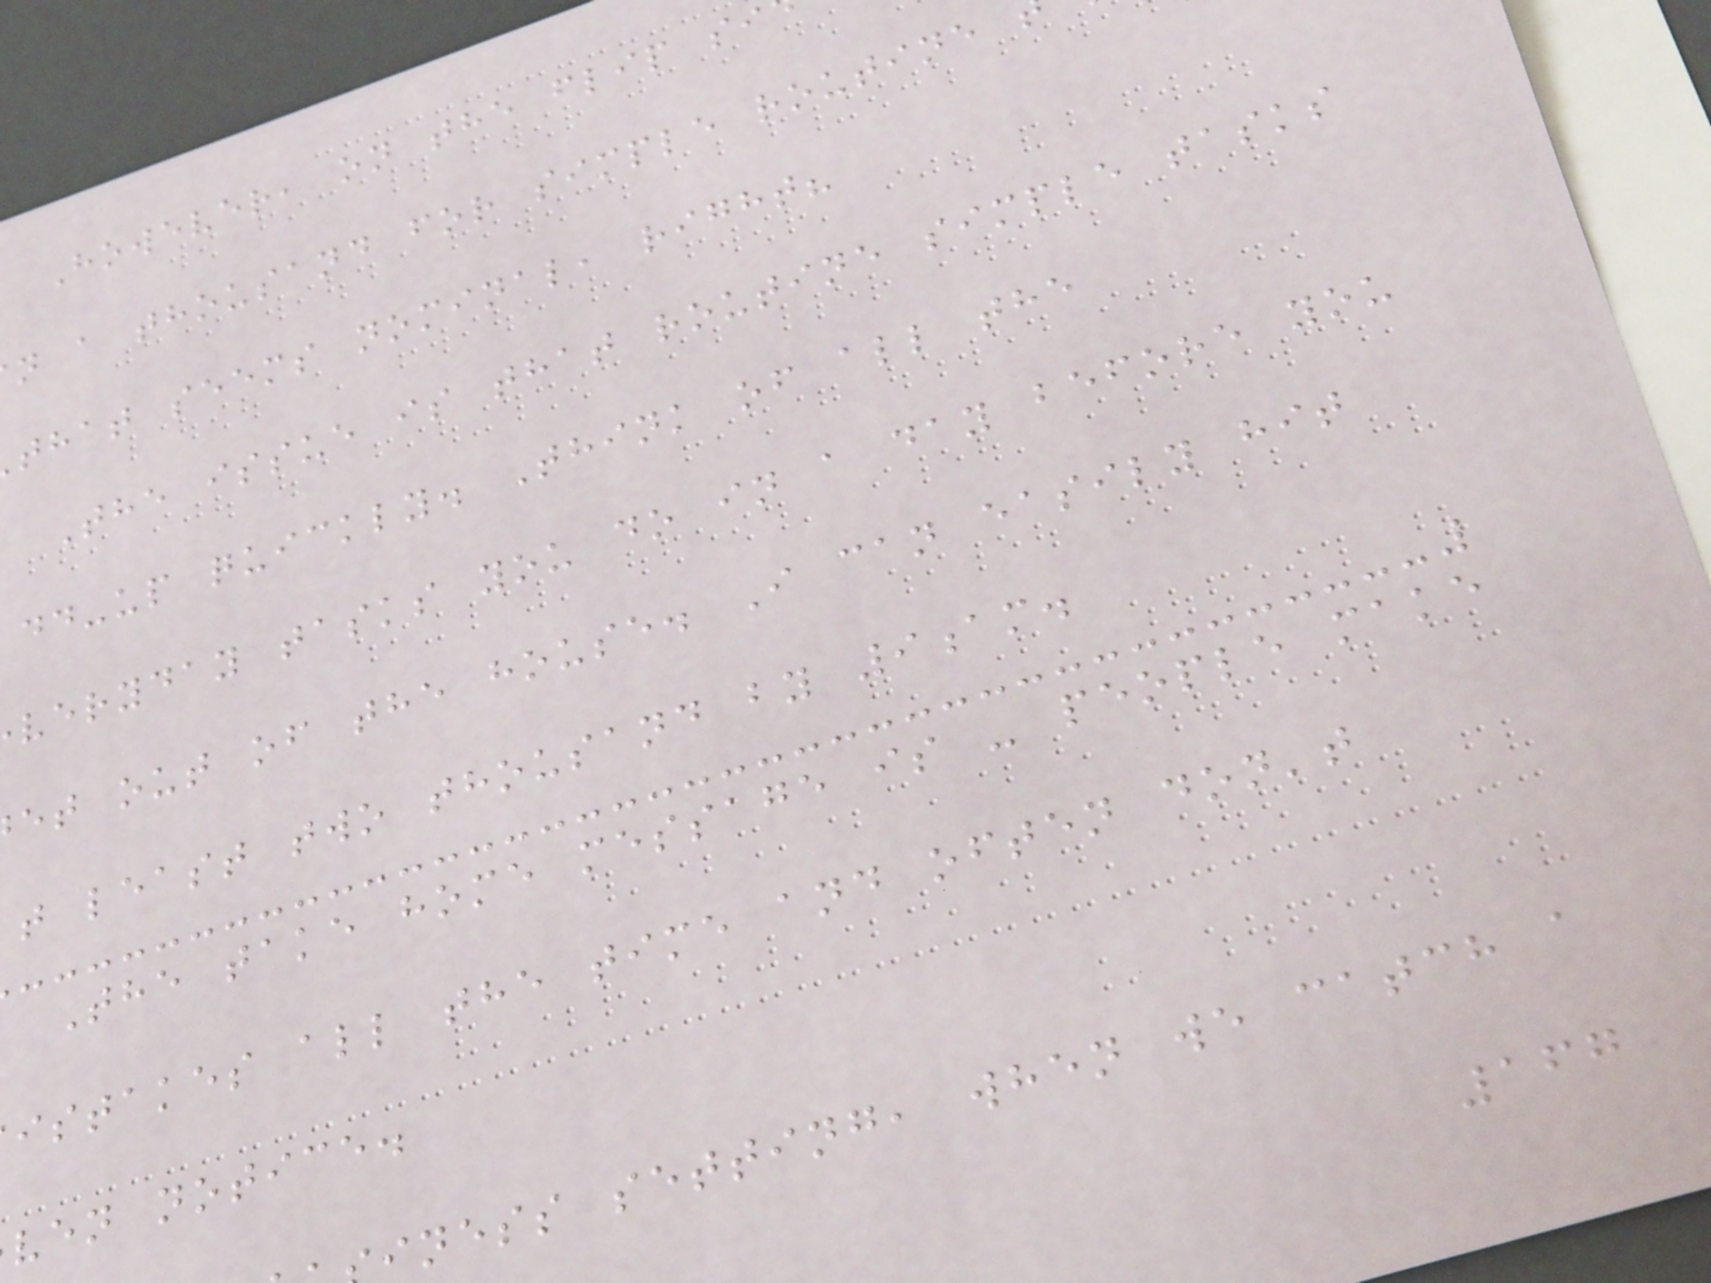However, on the flip si
n a thousand for simple routine
that seems nominal, right?
The issue is that routine simple tasks
dd-up quickly. Think of all the
veryday tasks you do in a day before you
et out of the house. I can easily hit
t least two thousand by 9am.
The take home message is - people make
istakes all the time and often don't
ven notice.
iness setting, when we catch a
167
